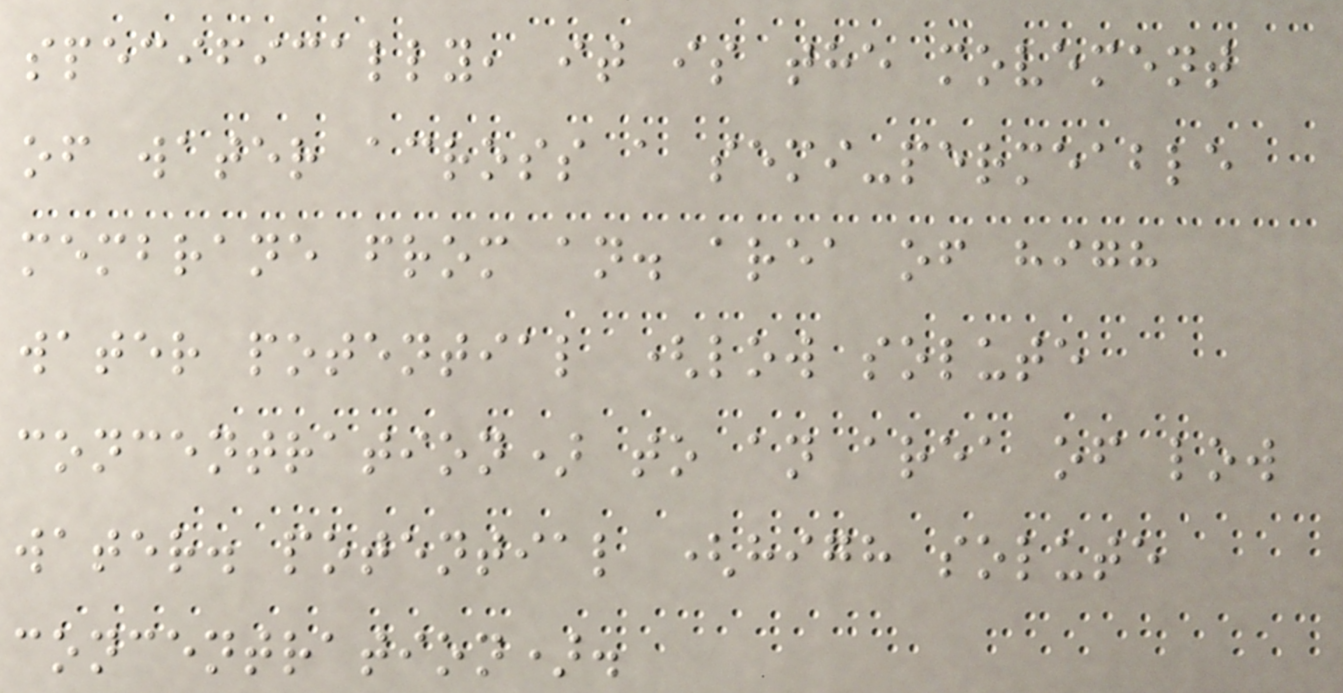specifically, it is the movement
of water across a semi-permeable
membrane from an. area of high
water potential (low solute
concentration) to an area of low
water. potential (high solute
concentration).
